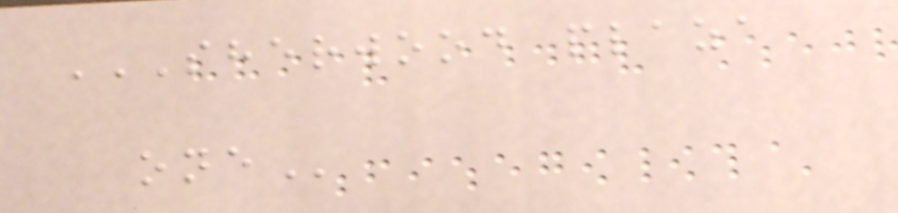SHERWOOD PLAZA
ONE
